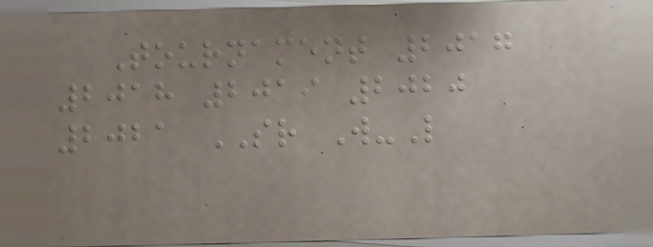Tournament 2017
2018 2019 2020
2021 SR W-L
